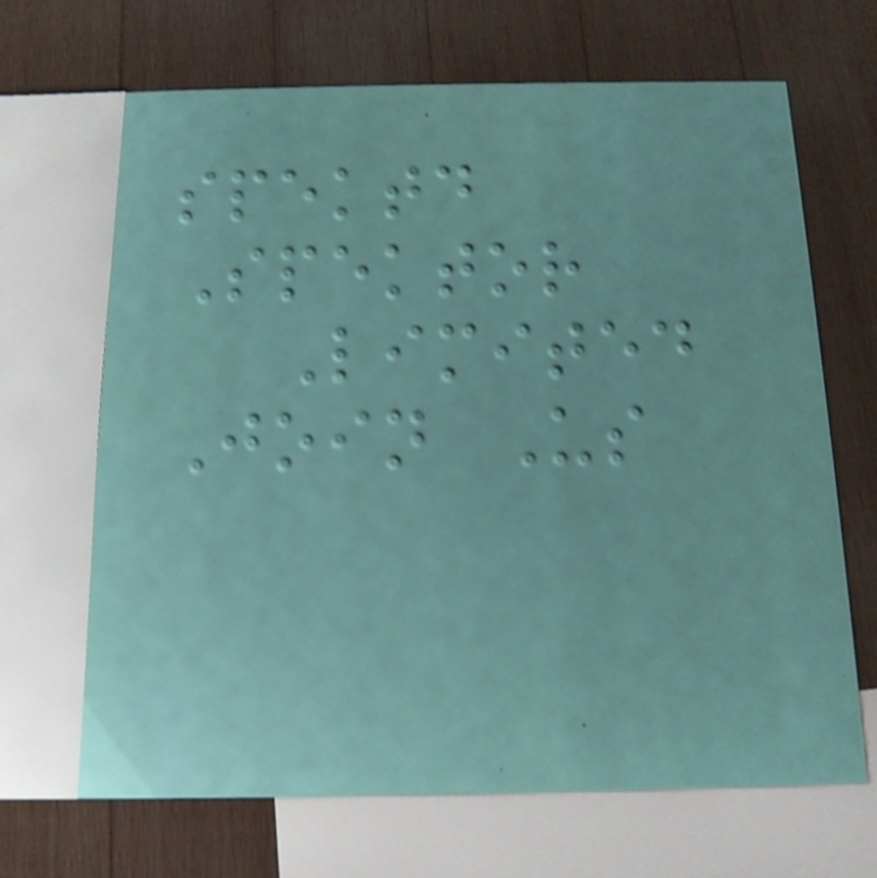spektd
Spektor
Limited
Join Us
